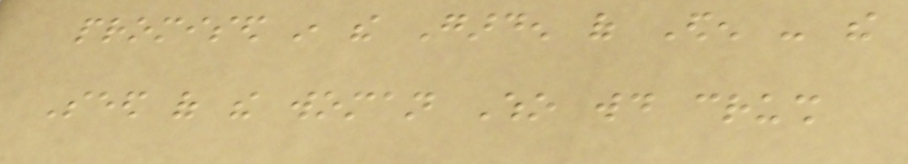promised in the Garden of Eden - the
Seed of the woman Who would crush
